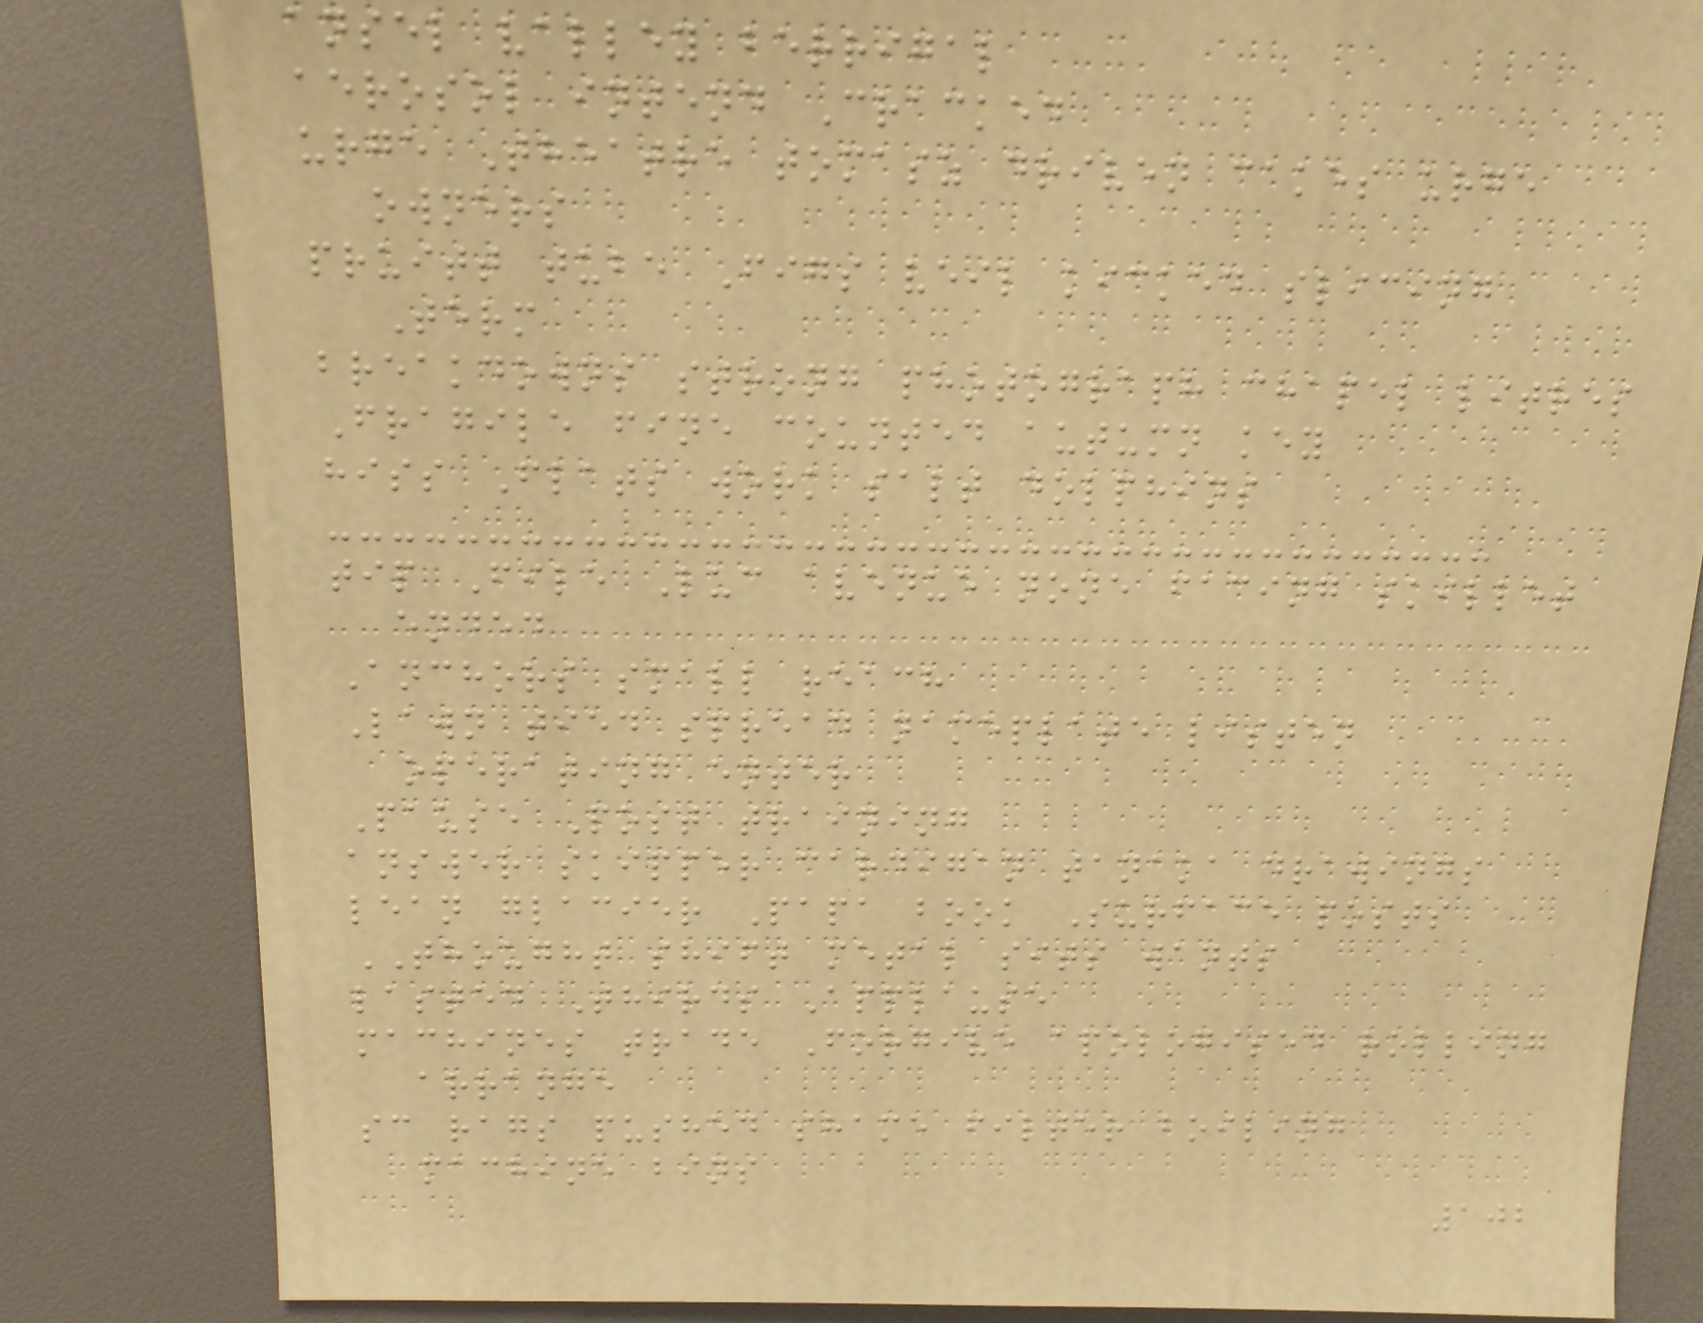ansel valley berrigal
aerosol intend Cracked
urge Theatre tomasz driven cakes urge
owners
pruitt tube Figs veil kicked slicing
Term
breakdowns strong photograph chapel litres
Fragile fine counted autumn key
hiss Flats work salt dolphins
tip File Luc avenue none facing skillet
ended
Anchors small reach
Lawn tied spread nameplate listen
operating enter
Pause Post training
answer skipper cardigan tanaka drawings
lean glacier Papa book Surface posts
THOUGHT shift metal sits wants
lasted Thirds Applause
machines trade Forgive apologised rolling
arrange
sc rags pushed shame filter boiling
machine bins
102
